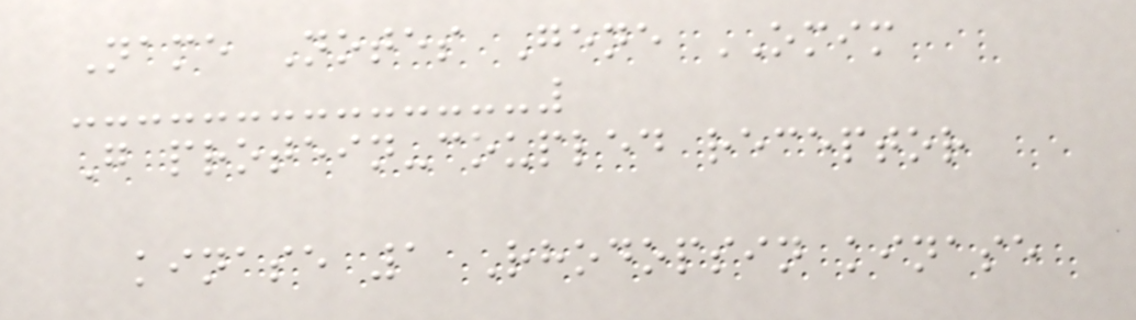Name Notes Gene OMIM
G protein-coupled receptor
kinase 1 Rhodopsin kinase
